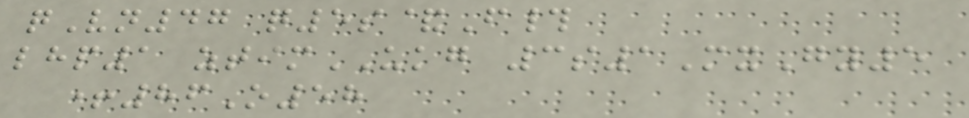qVn47 q5s&F#
lhp1 ztimUKG 3s1MxGy5
+86O58
